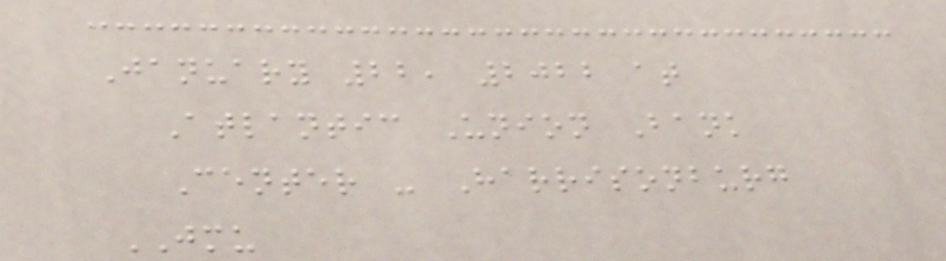January 22, 2022 at
Atlantic Union Bank
Center - Harrisonburg
JMU
